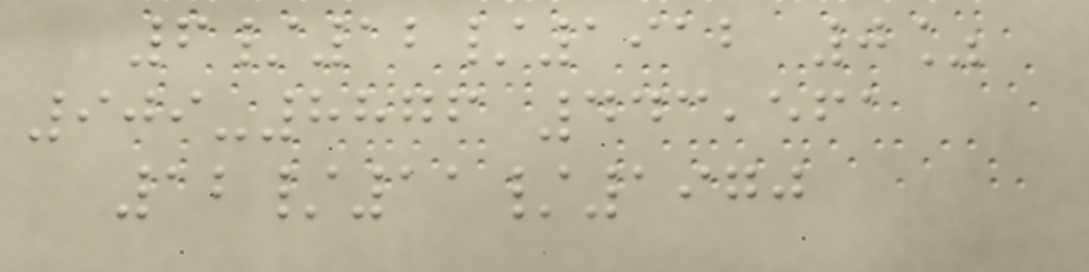6/12/1912 0%
909-8876 443,561
12/11/1970
